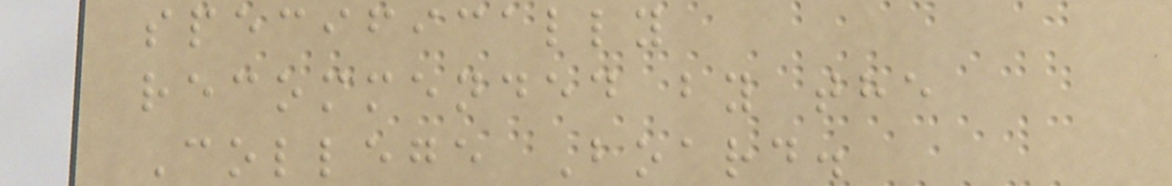specifically
recommended by the
College Board.
